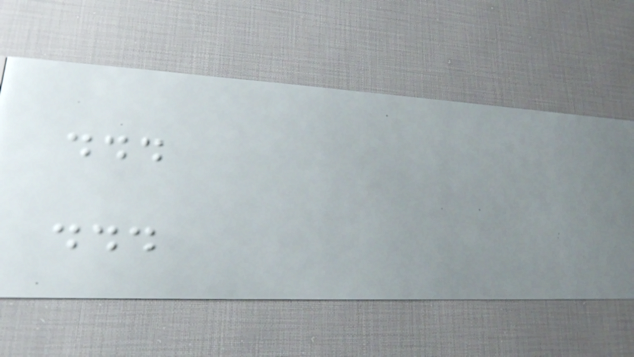...
...
